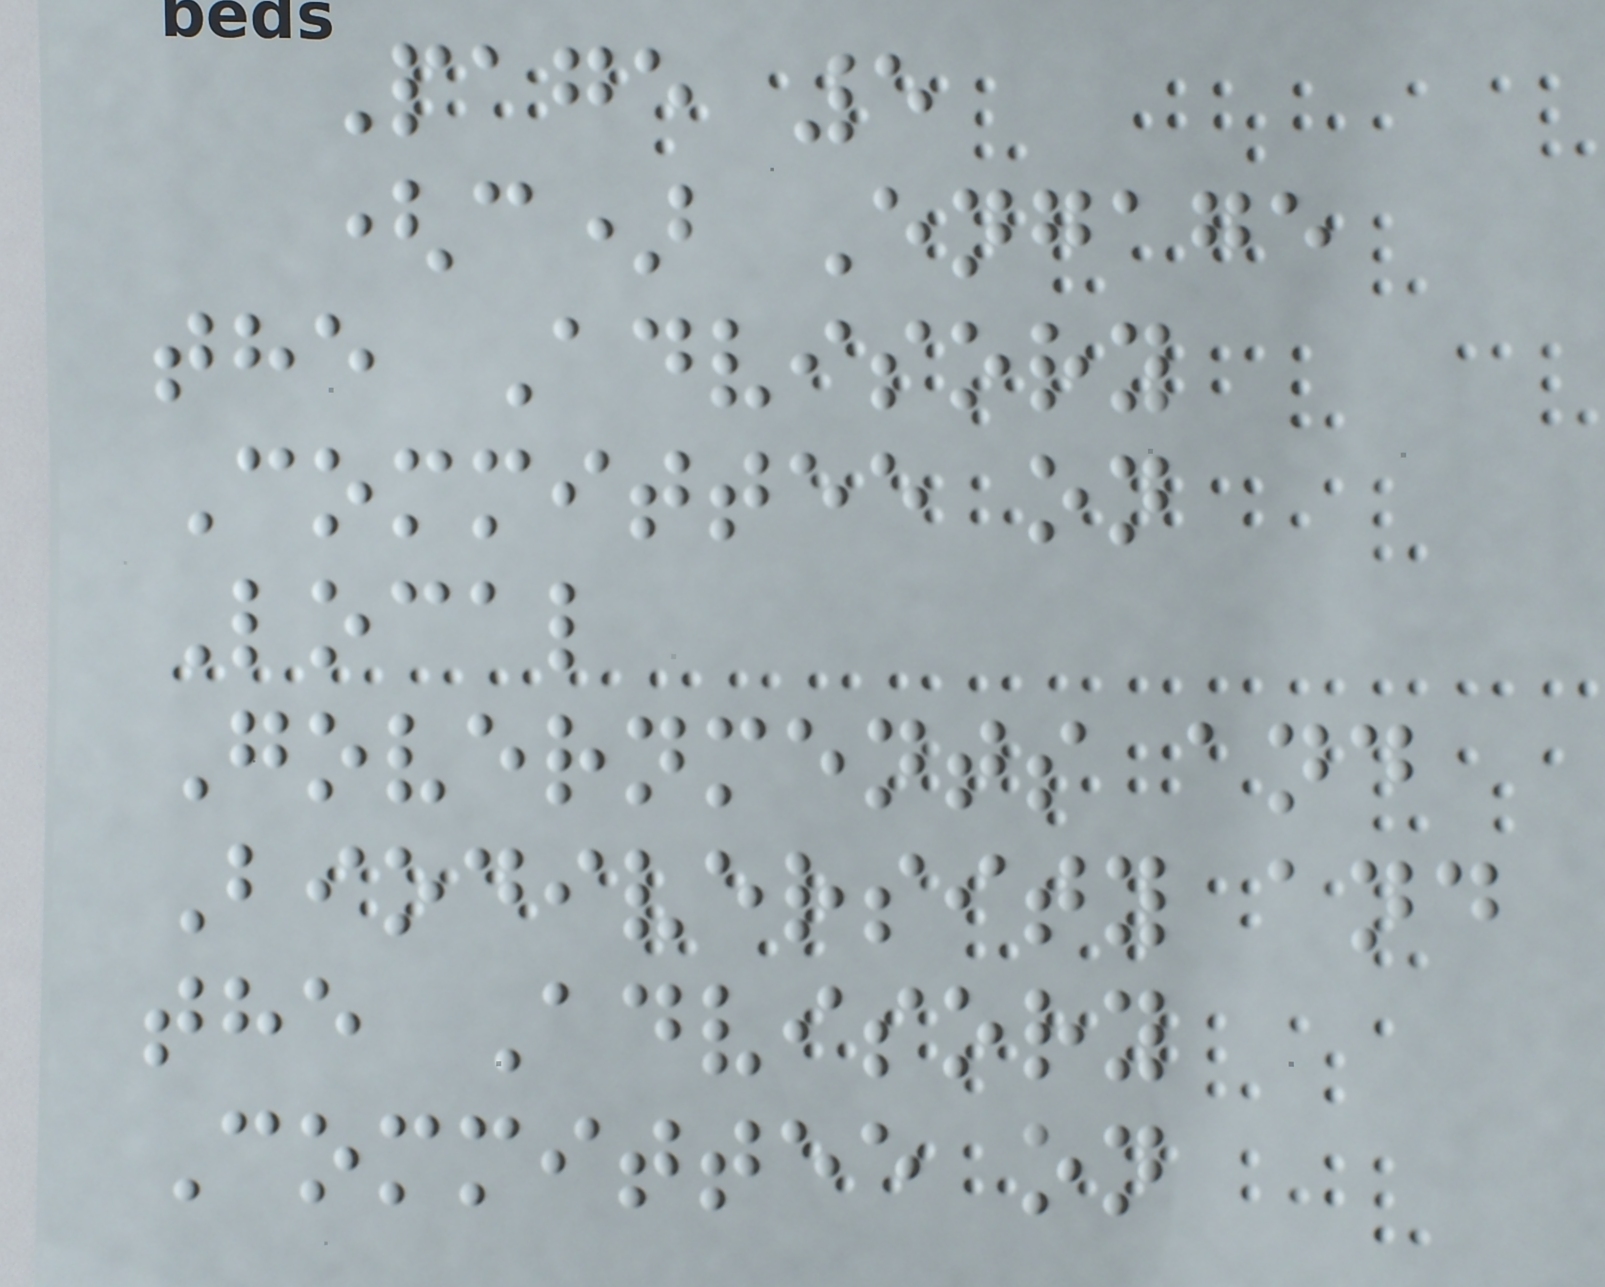Page 5
(c) Engage
the Advisory
Committee on
Local
Governments and
Biodiversity and
the Advisory
Committee on
